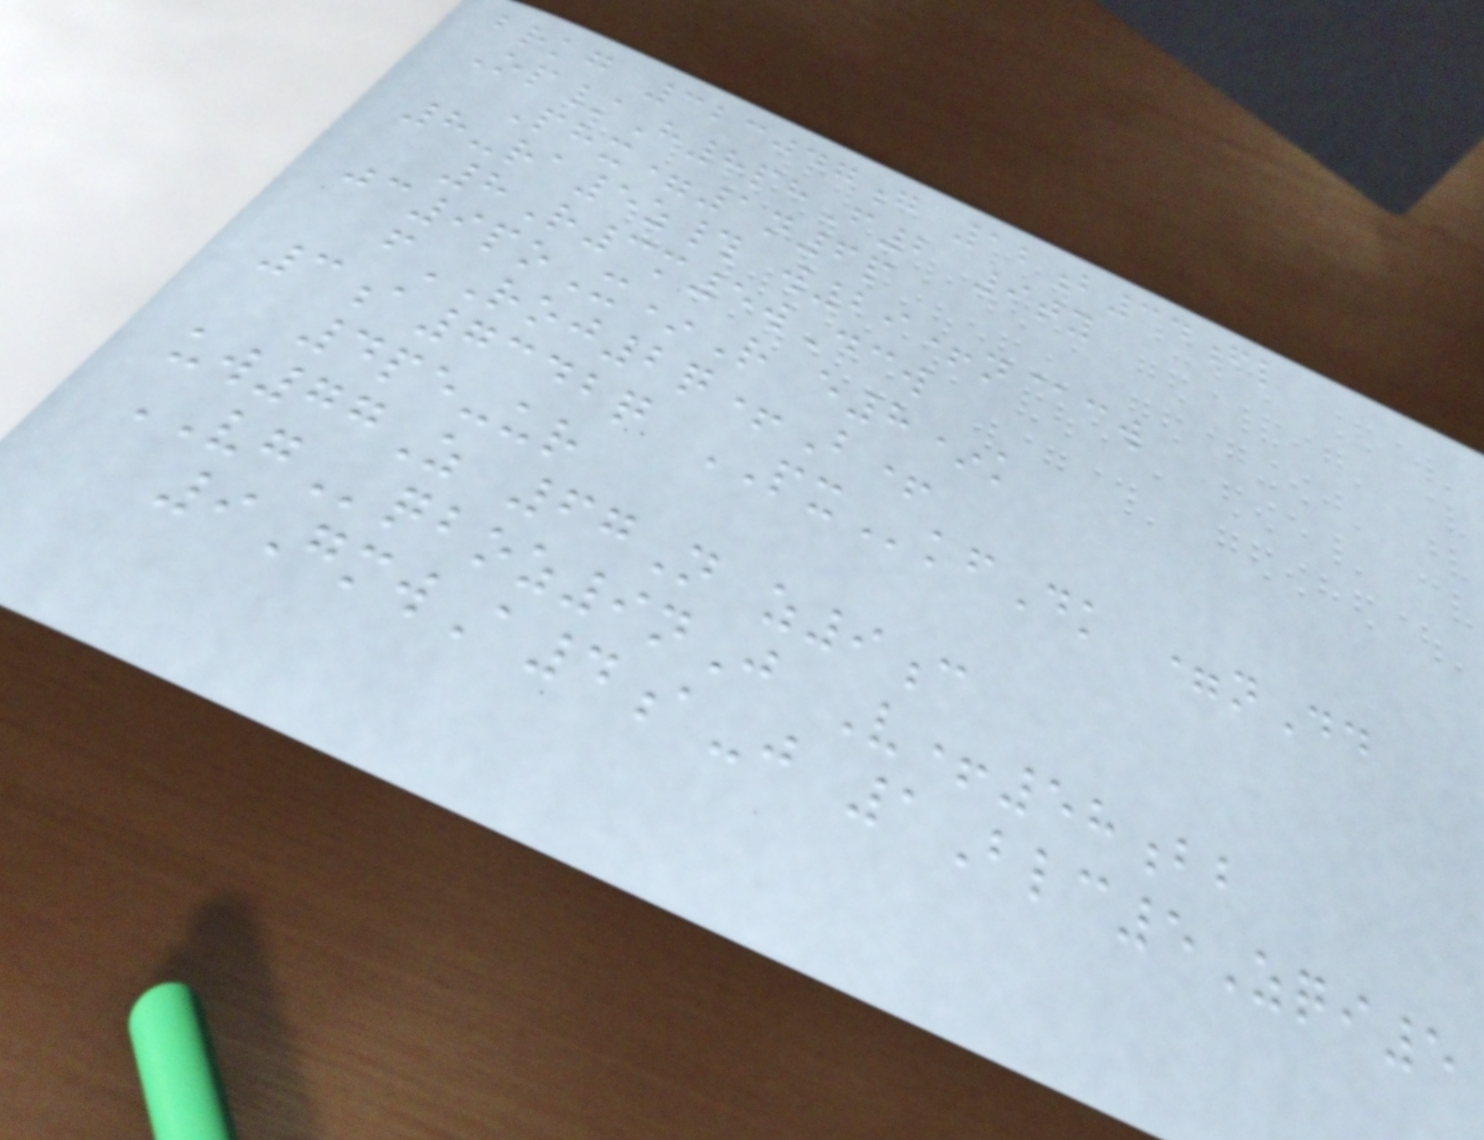brkg 323047g 12b34fl
Op/H8phF2 9ty
Phx=1n6p
8-ra5z# w29+n@cw
8R3m5wDcw
jc9poX*R e8*k
fROJ2q+B+
3a7342q PXkfDk =nDd
4pe-ur
uw77Z 67N z9c
VGqboz9nJ V+58bb
9GmwA4a-j 1Blc5Zqi5
